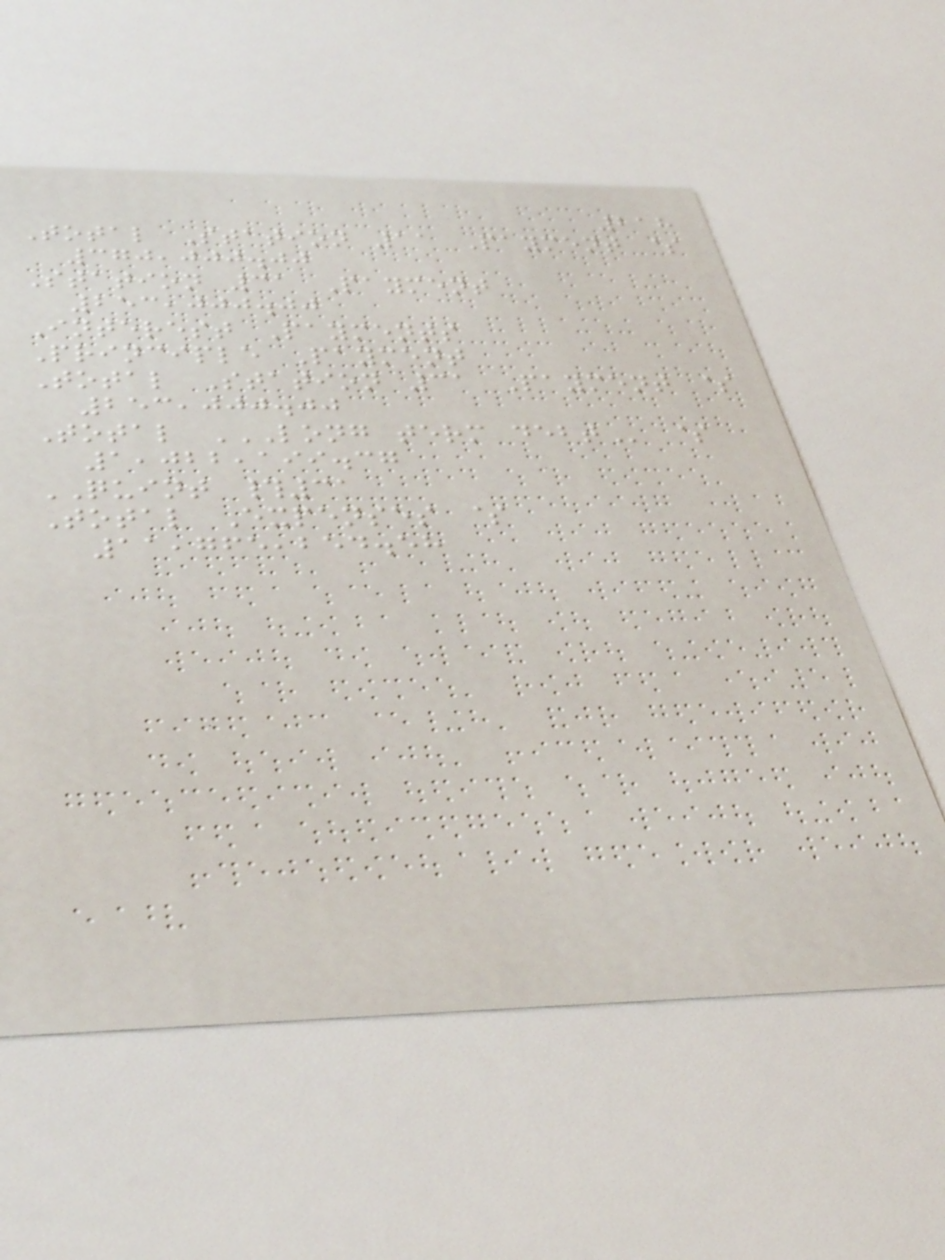218
Total Station 11 Payment $
370,000.00
Station 31 Payment
253,000.00
Interest Payments
Principle Payment
Total Station 31 Payment $
253,000.00
Total LONG TERM DEBT $
1,022,199.37
QUINT #31
Total Expenses $
11,765,254.58
